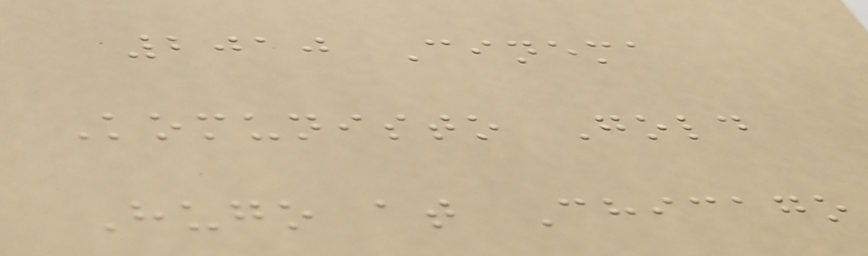2010 Cinema
Komunisto Gold
Hugo at Chicago
